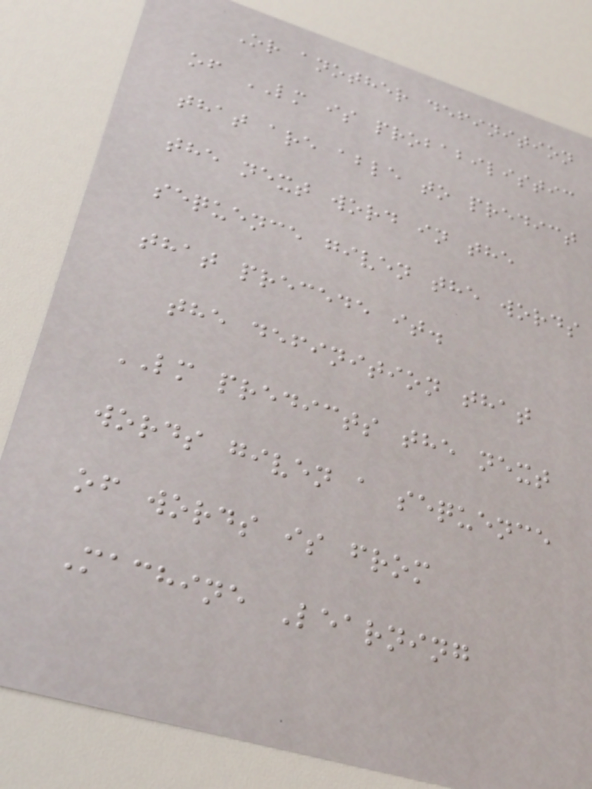Or another definition
of LM is probabilistic
that are able to predict
the next word in the
sequence given the words
that precede it.
the definition that
LM predicts the next
words given a sequence
of words is from
Machine Learning
